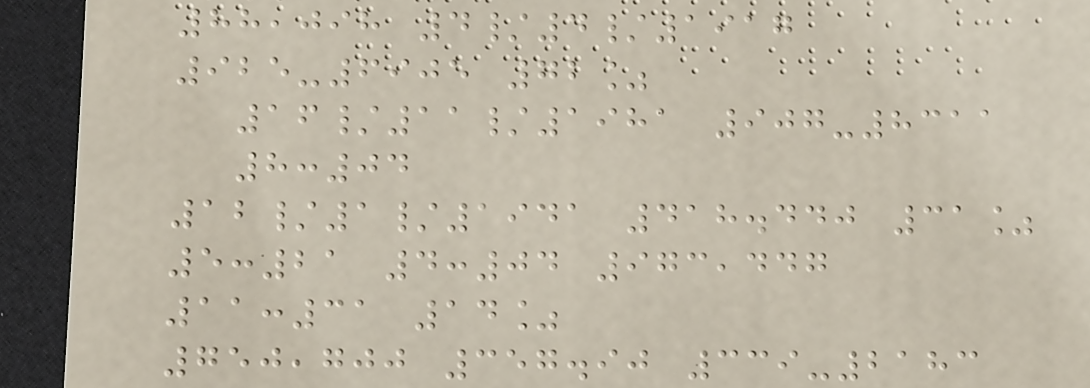88,098 4/4/1917
925-6905 72%
16/11/1981 907-8311
8:04
12/1/1941 418.440 31%
5:21 4:04 973,447
11:31 14%
750,700 357.90 339-2183
